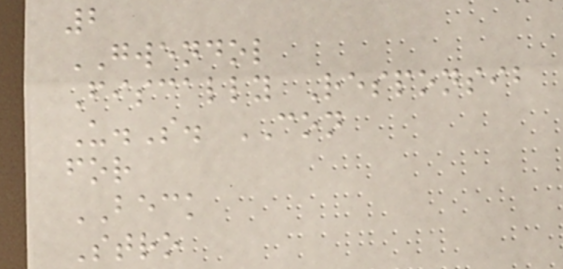2
GWENDOL
Fiscally Responsib
U.S. CON
for
BECK
Stro
